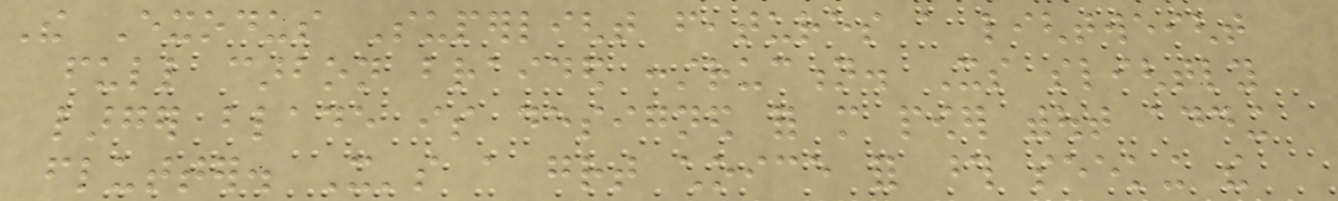The Exodus Superlight features a lightweight
full carbon braided construction. Its slightly
larger blade is designed for more power without adding
flutter. It's a great choice for those seeking the
